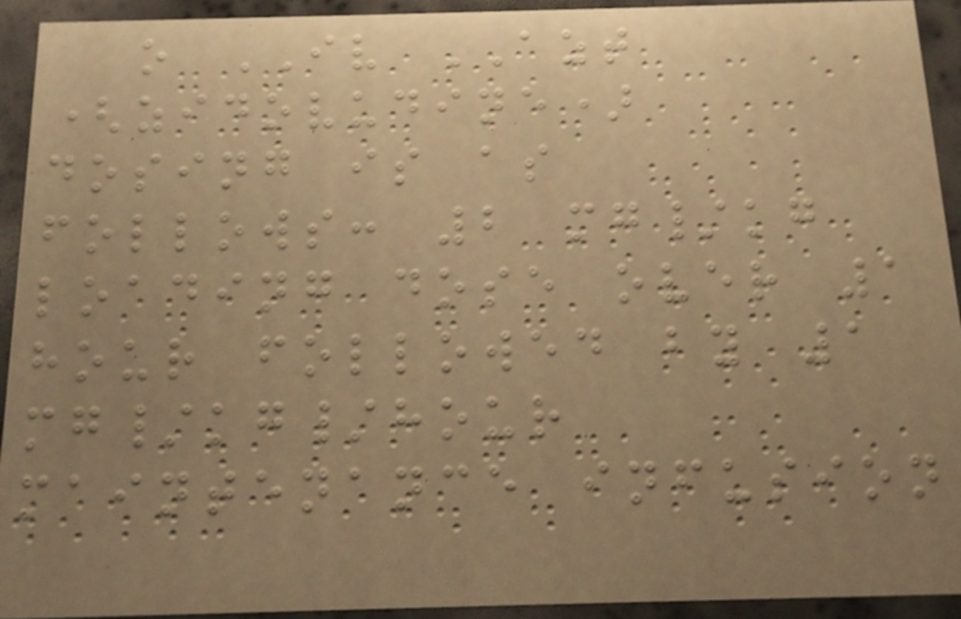o IV AZT
(zidovudine)
dosing is as
follows: 2 mg/kg
loading dose over 1
hour followed by 1
mg/kg/hour
maintenance infusion
